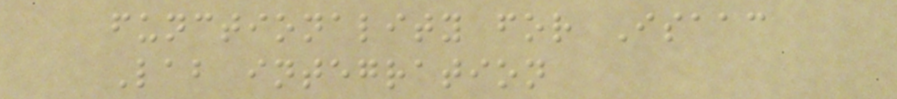functionality for Isaac
Lab integration
